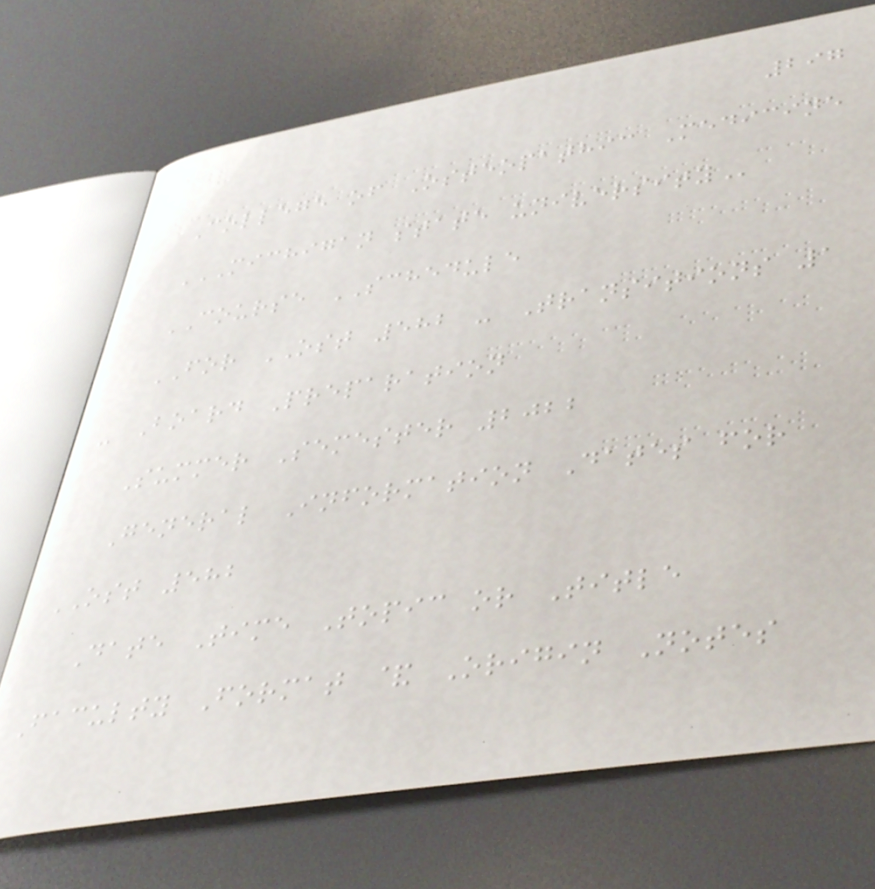297
College of Osteopathic Medicine
MICHIGAN STATE UNIVERSITY
COURSE SCHEDULE
FOR OST 582 - Transitions 1
- Board Preparation
Summer Semester 2022
General Information Dates for
OST 582
Date Time Topic or Title
Faculty Format & Origin Notes
